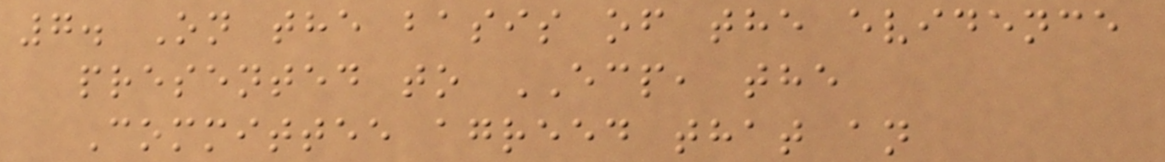7. On the basis of the evidence
presented to ECP, the
Committee agreed that an
